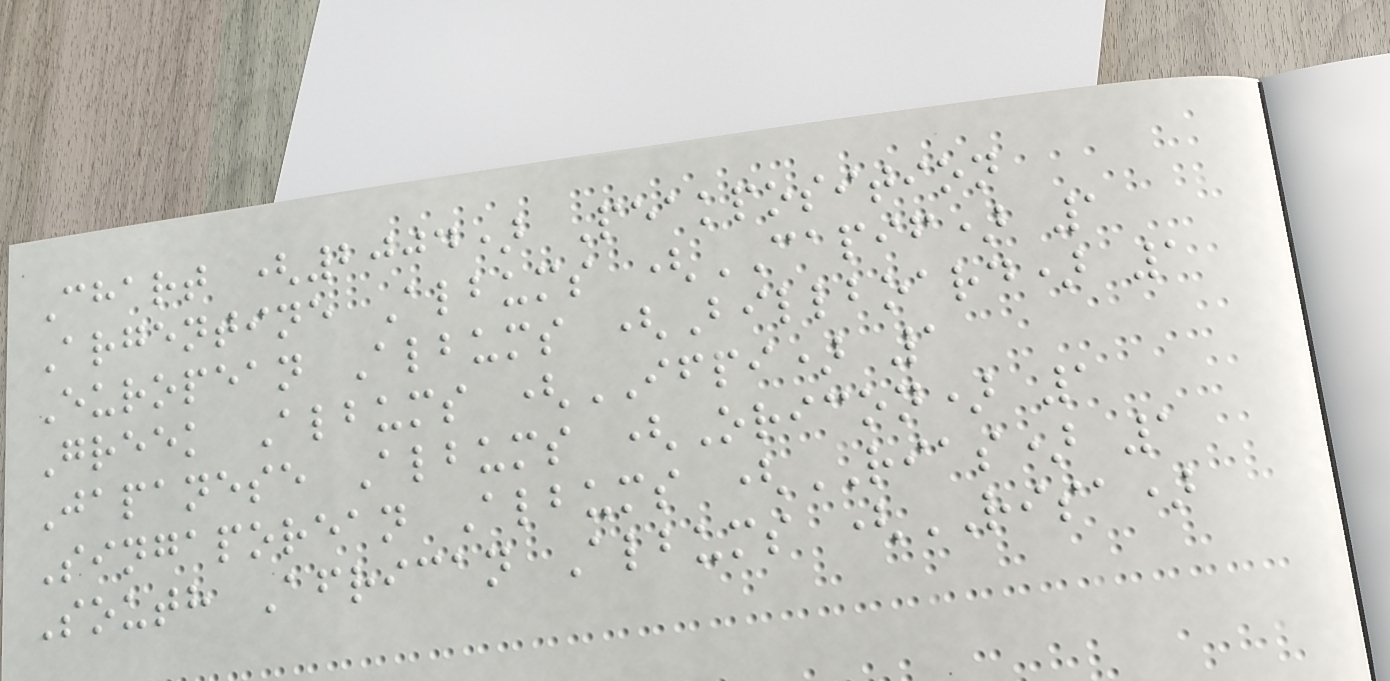Chart (2004) Peakposition
Argentine Albums (CAPIF) 1
European Albums (Billboard) 1
Greek Albums (IFPI) 1
Japanese Albums (Oricon) 1
Singaporean Albums (RIAS) 1
South African Albums (RISA)
